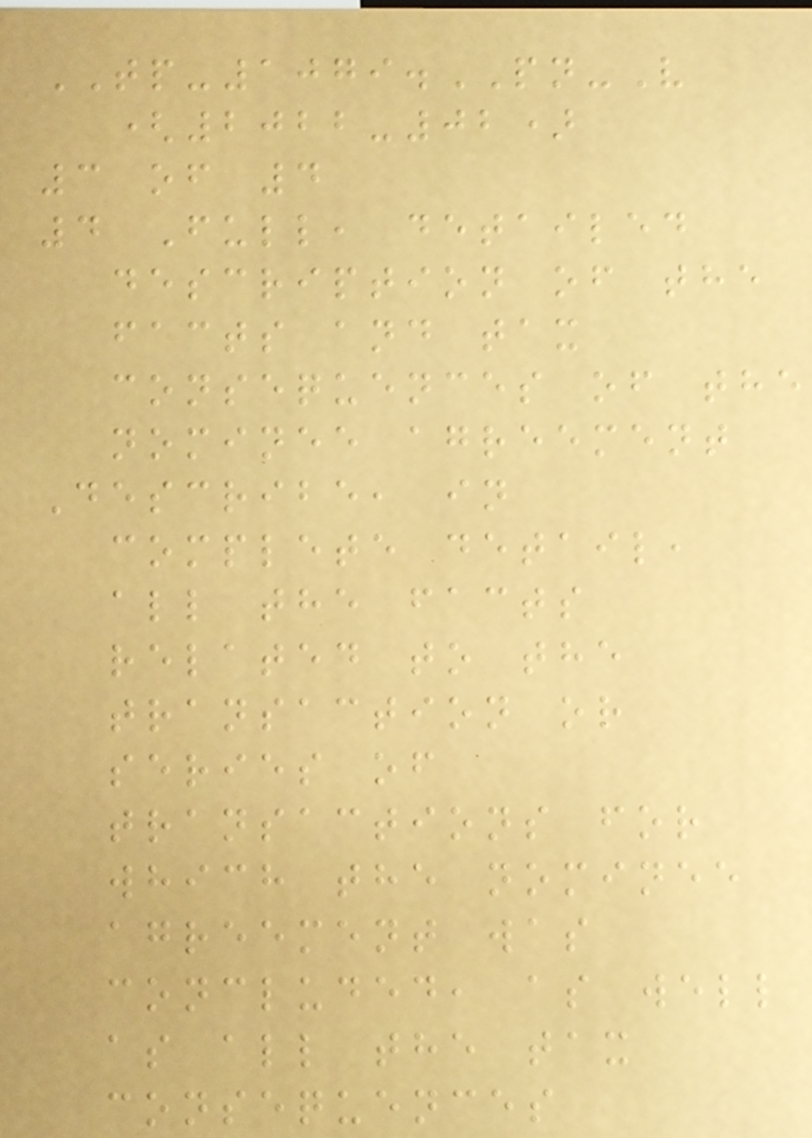TP-1079.PN-V
(2022-02)
3 of 4
4 Full, detailed
description of the
facts and tax
consequences of the
nominee agreement
Describe, in
complete detail,
all the facts
related to the
transaction or
series of
transactions for
which the nominee
agreement was
concluded, as well
as all the tax
consequences
